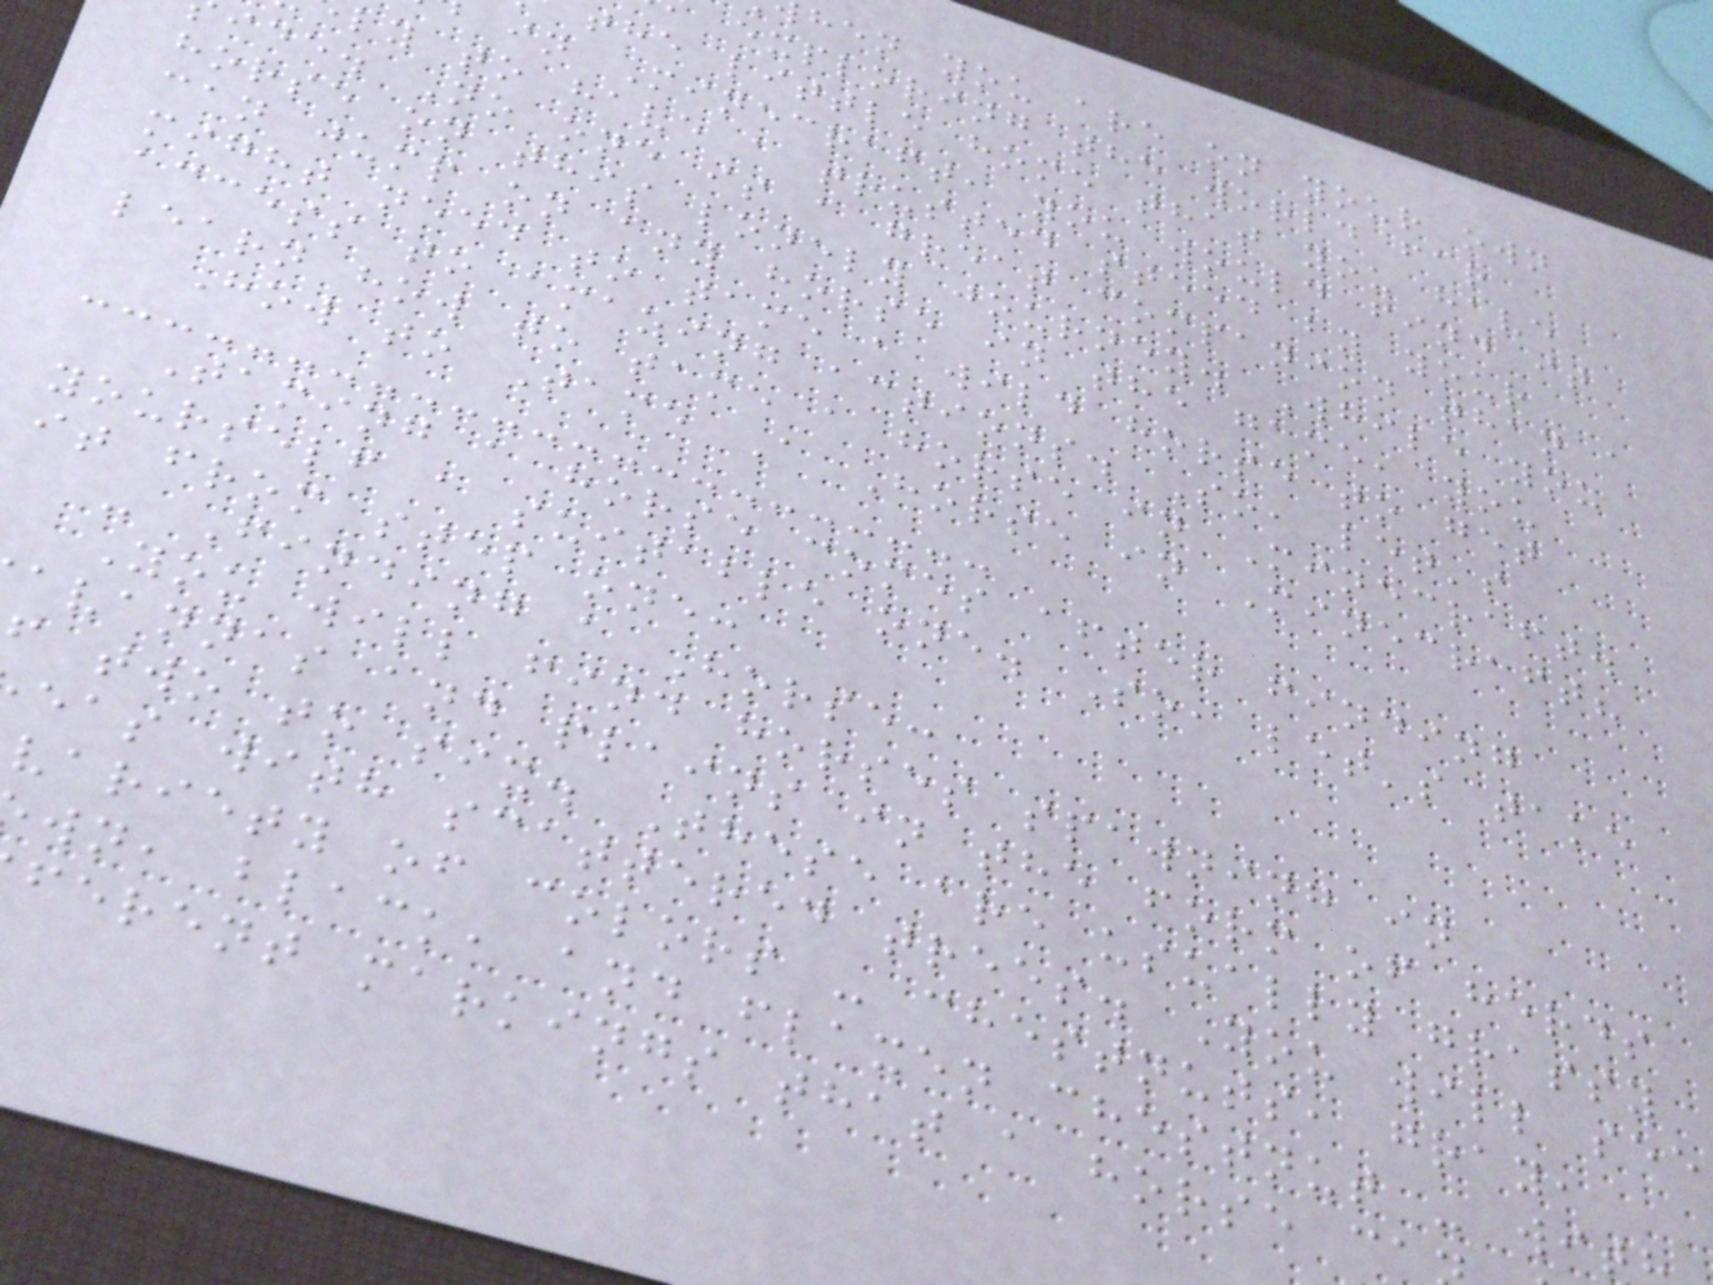hen you are on your own
exploring the world far
the little home that you have
in Minecraft, you would find it
ly to have a trusted steed by your
ide. No one is a great companion than a
horse on this lonely journey. While you
can jump on any horse in the game, you
might need to tame a wild horse to get
access to amazing actions. So, let's
learn how to tame a horse in Minecraft.
How to Tame A Horse in Minecraft?
Taming a horse comes after finding
yourself a suitable one. So, let's take
it from step one:
- Finding a Horse:
You will find horses spawning in
avannas and plains in the form of herds
f two to six. These are usually grassy
eas with scattered trees. You will see
variety of colors - chestnuts, gray,
wn, black, and flaxen chestnut - wit
ferent markings that a horse ca
